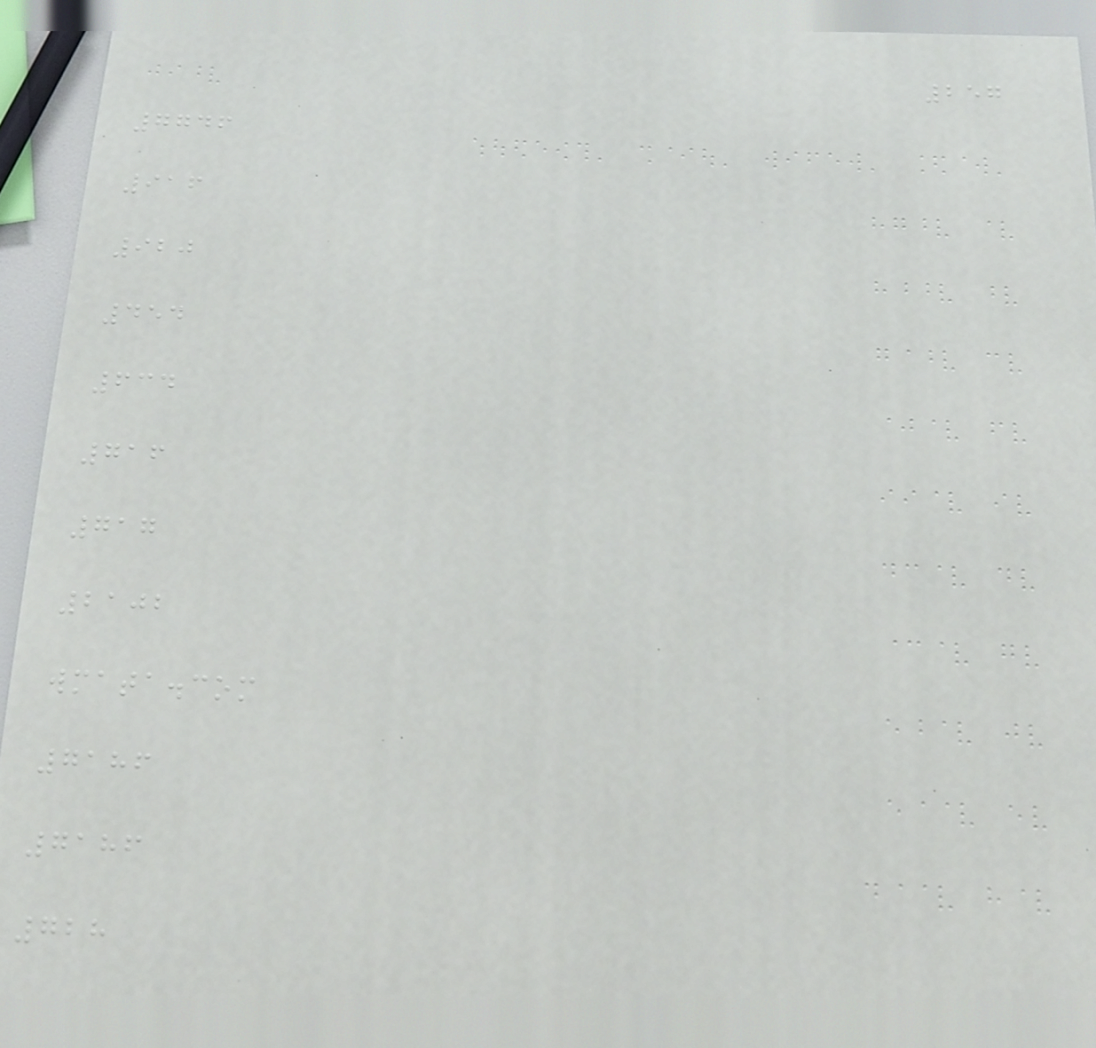257
7746
916
920
454
634
716
717
2102
wmata.com
7186
7186
728
